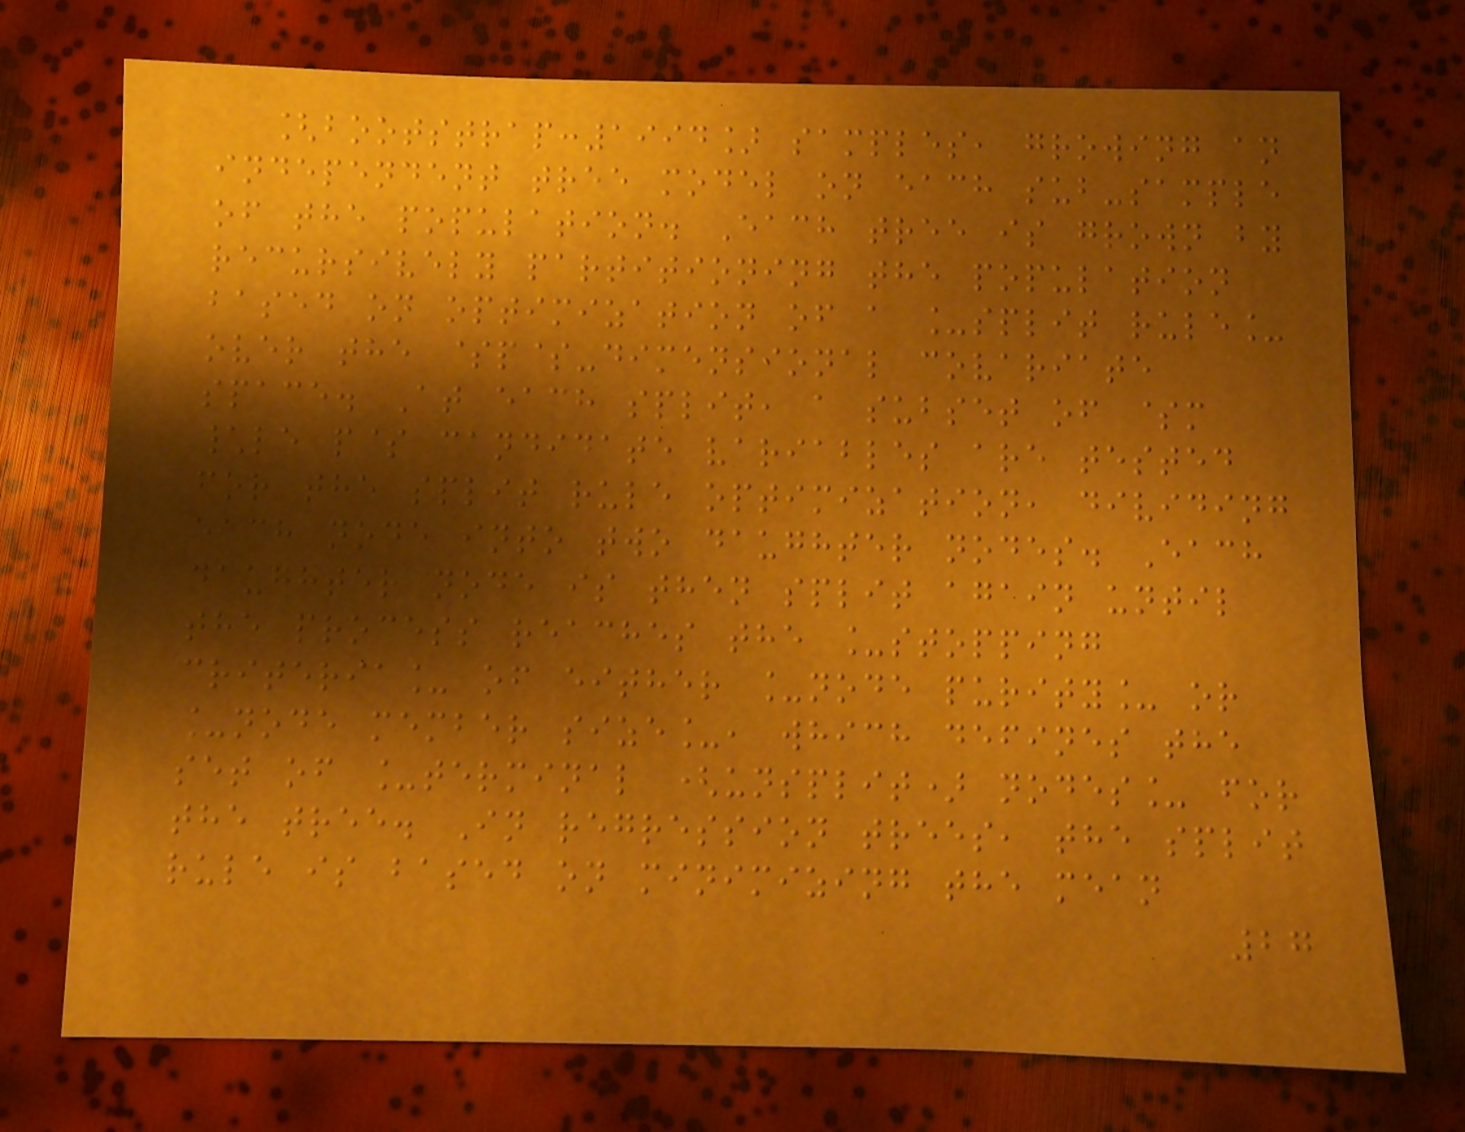[bootstrap:1994] samples, growing an
independent tree model on each sub-sample
of the population. Each tree is grown by
recursively partitioning the population
based on optimization of a _split rule_
over the $p$-dimensional covariate
space. At each split, a subset of $m
\le p$ candidate variables are tested
for the split rule optimization, dividing
each node into two daughter nodes. Each
daughter node is then split again until
the process reaches the _stopping
criteria_ of either _node purity_ or
_node member size_, which defines the
set of _terminal (unsplit) nodes_ for
the tree. In regression trees, the split
rule is based on minimizing the mean
27
